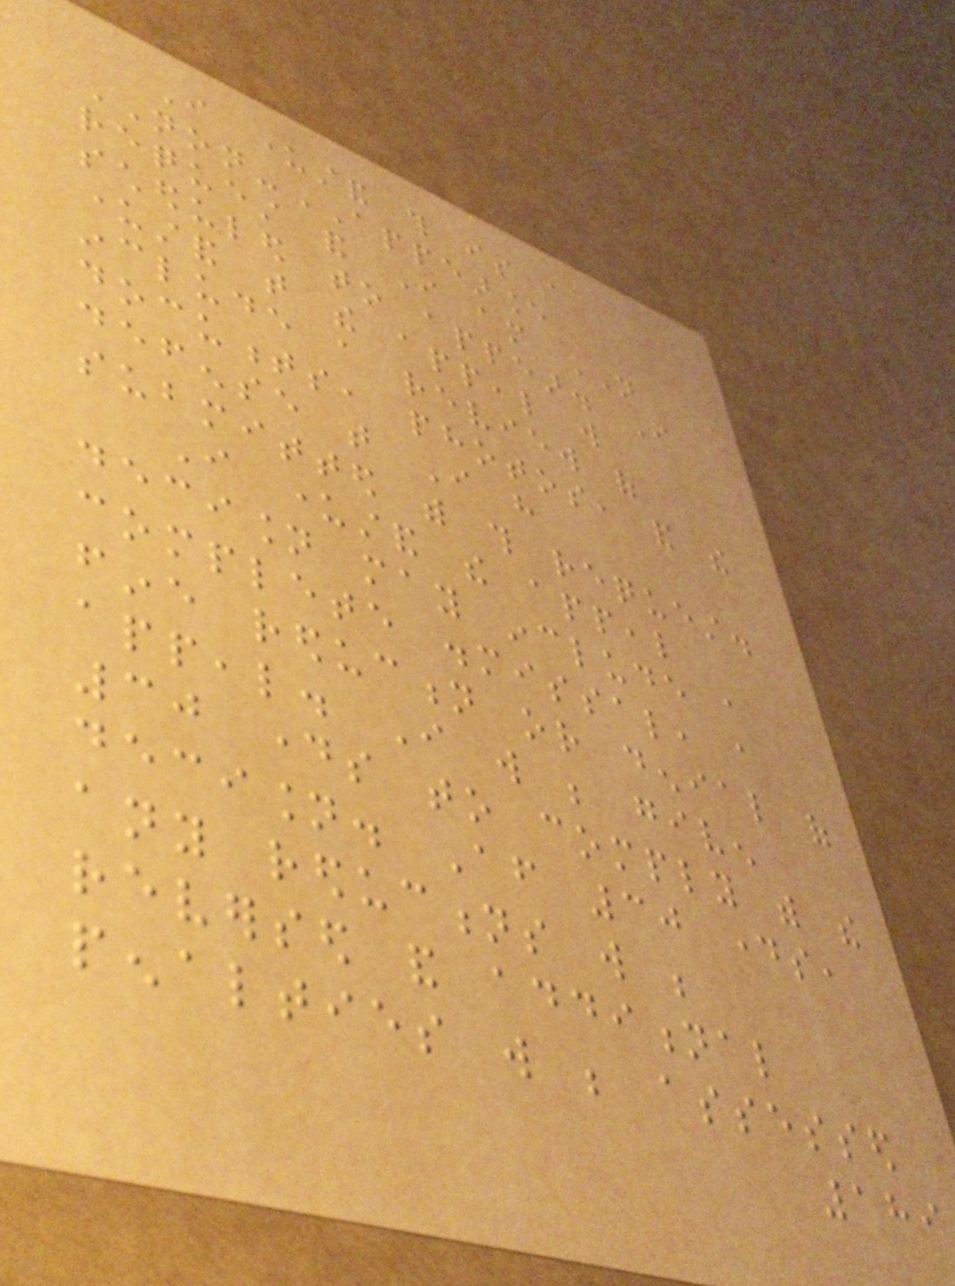I understand this is a
NON-APPEARANCE
request and I am NOT
scheduled to appear. I
understand that the appeal will
include a review of
documents, photos, and the
defense that I have
submitted with this request.
I understand the appeal
decision may include a
complete dismissal, a
fine reduction or denial of
appeal. I will be given
30 days to comply with the
decision. After 30 days,
any reductions will be
reversed and additional
penalties will be assessed
189
